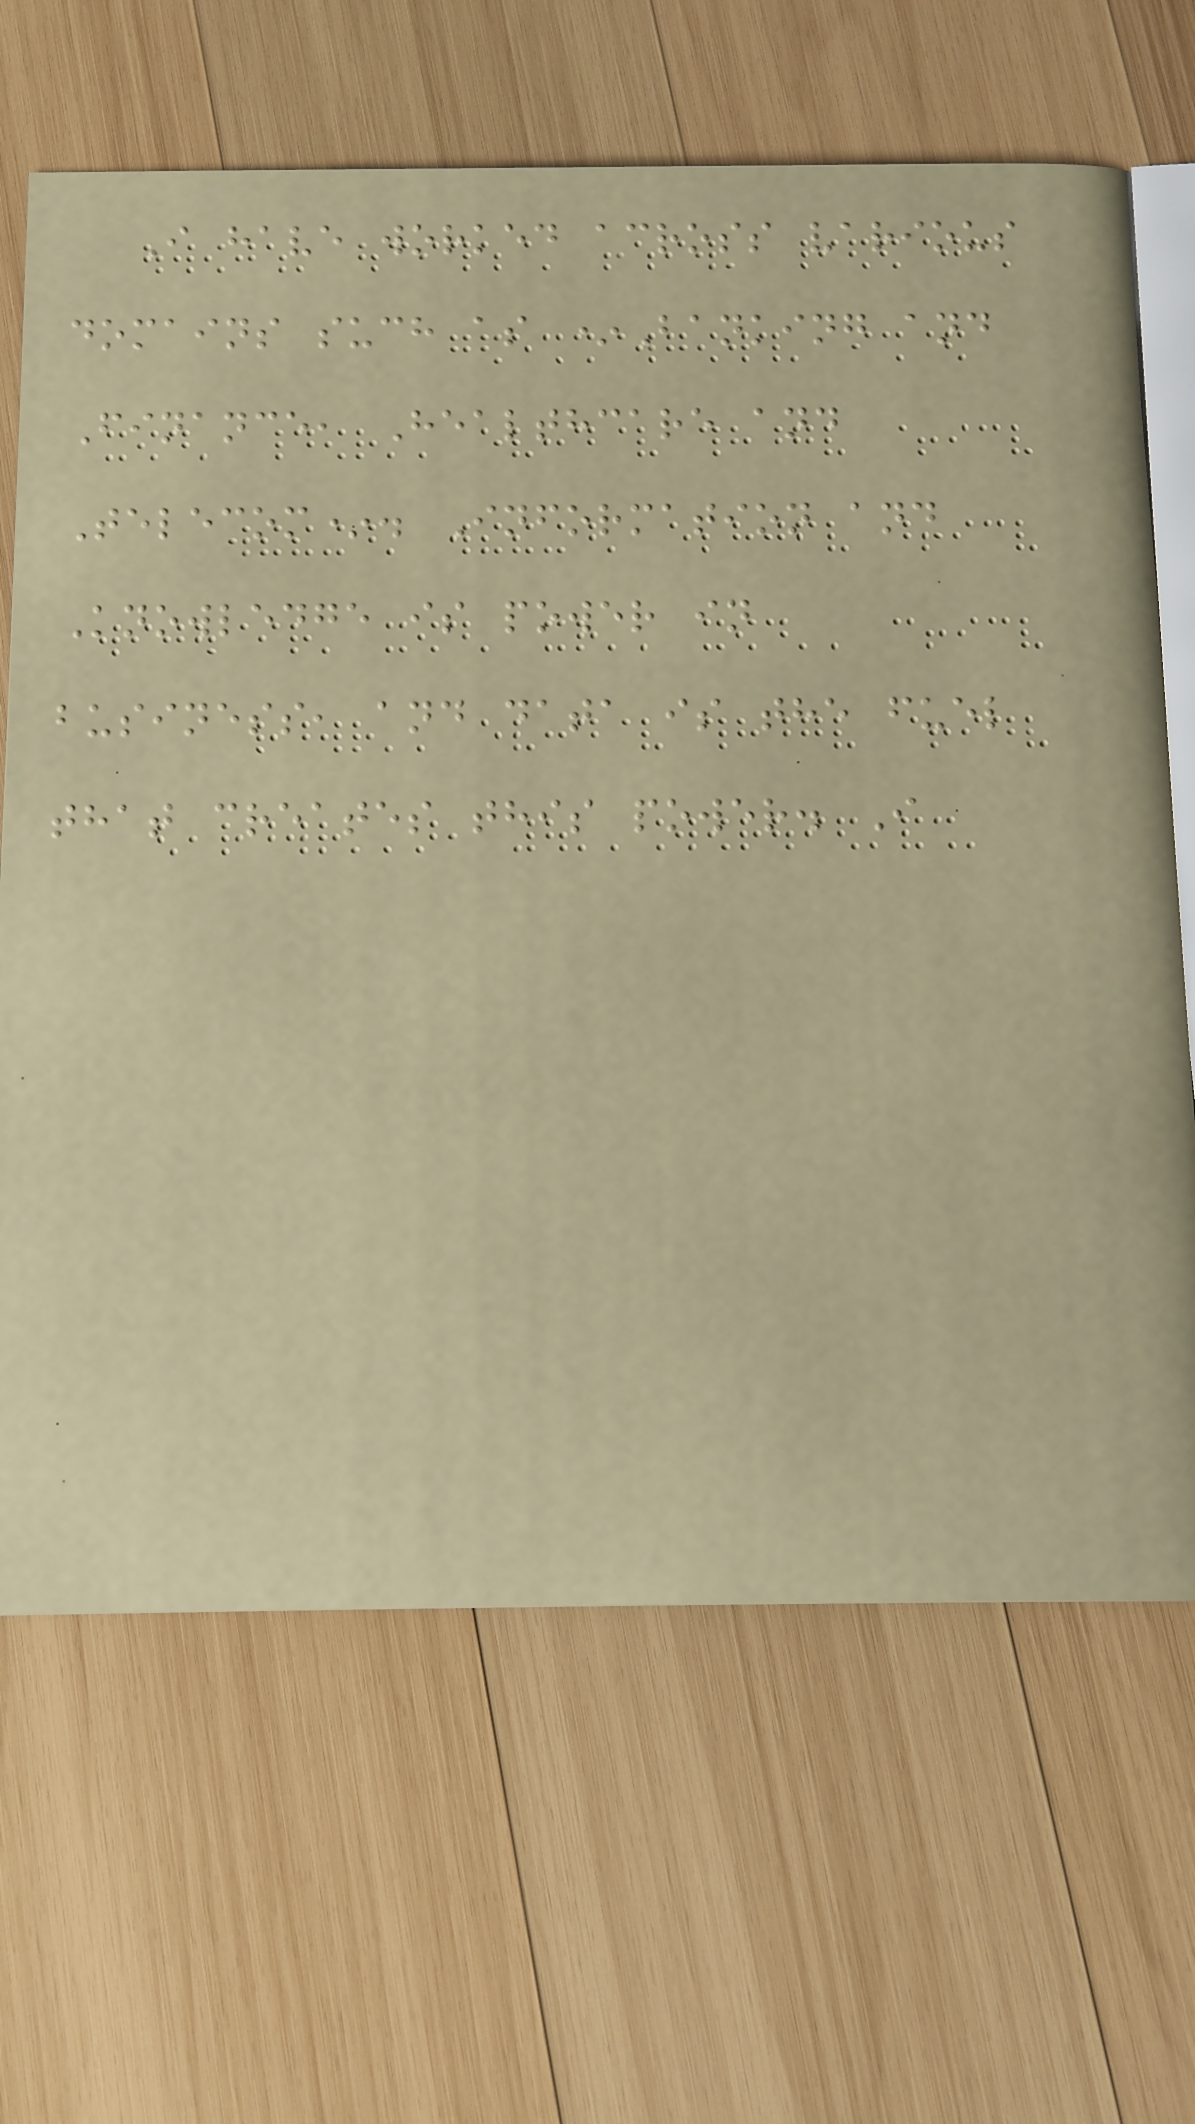I have worked across various
domains such as *Banking and
Finance, Healthcare and
Telecom*. Information and
Knowledge is power in
business, and data is the fuel
that creates this power. I
